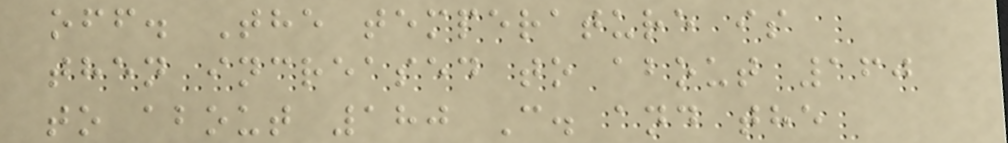off. The temperature is
then increased to about 160
to about 180 C. and the
